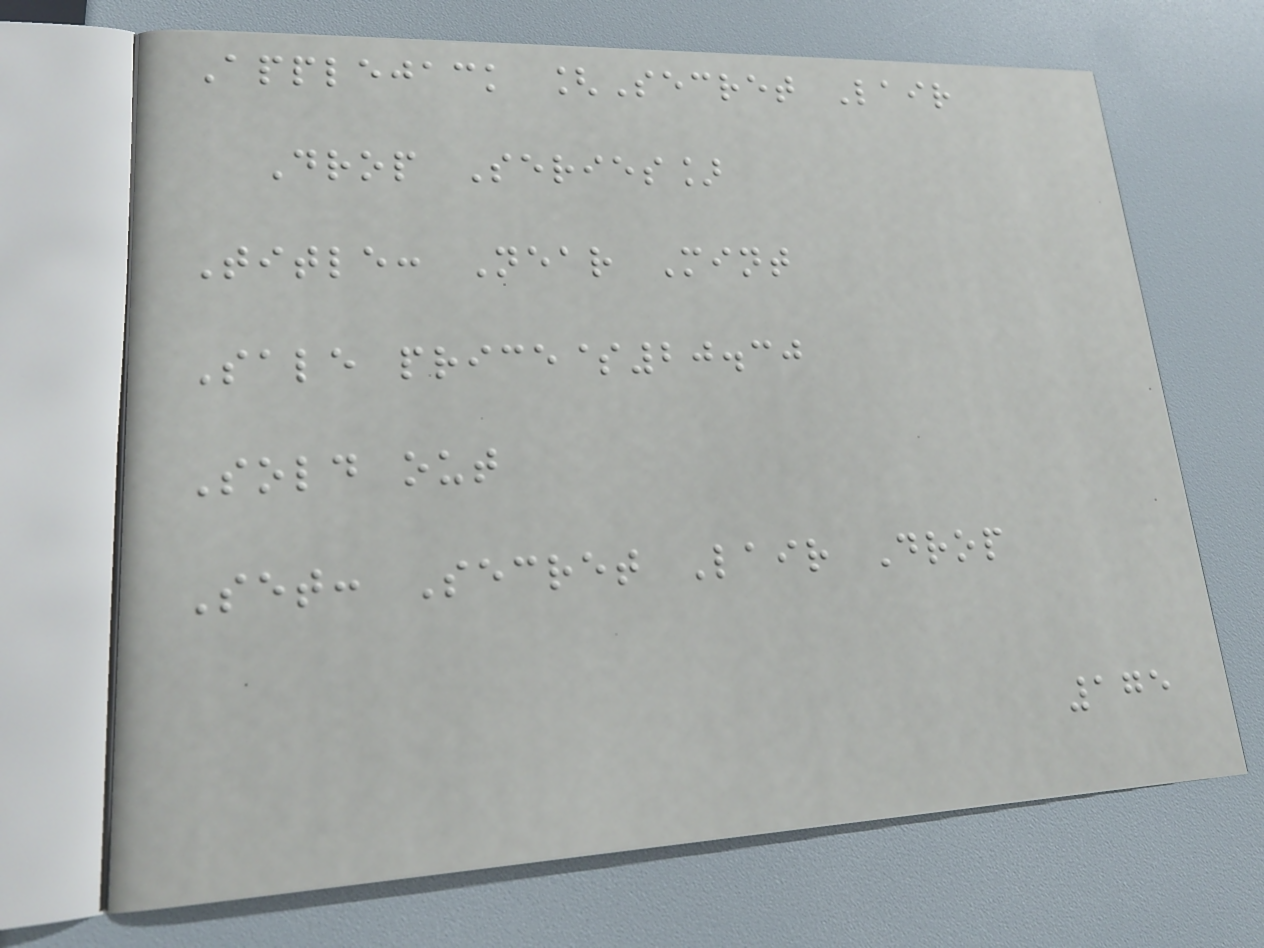Applejack [Secret Lair
Drop Series]
Title: Near Mint
Sale price$20.30
Sold out
Set: Secret Lair Drop
175
